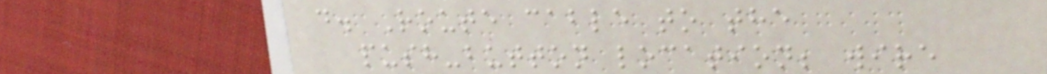d. Route cable to the
push-button location; wire
